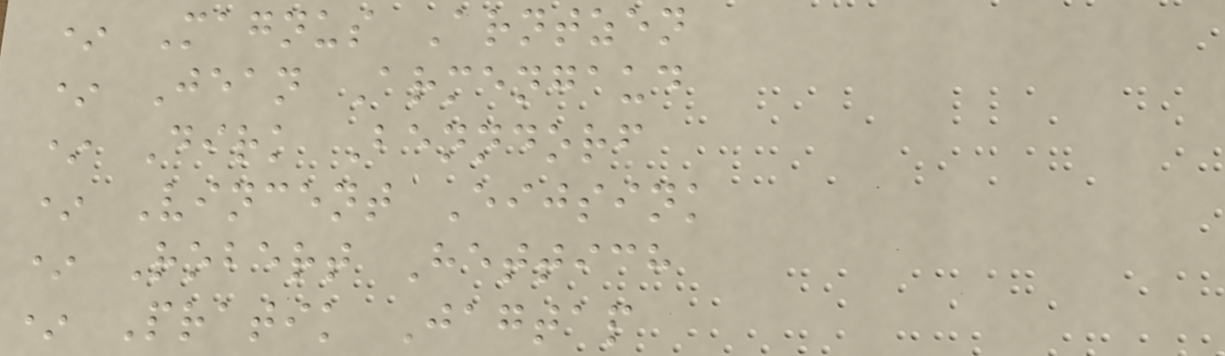* Magnus Arntzen
* Jean Armengaud
* Dirk Benndorf
* Vincent Eijsink
* Robert Hettich
* Pratik Jagtap
